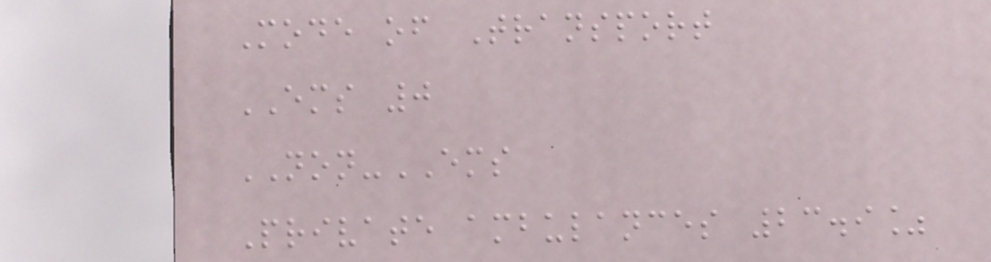Mode of Transport
EMS 0
NON-EMS
Private ambulances 23.9%
